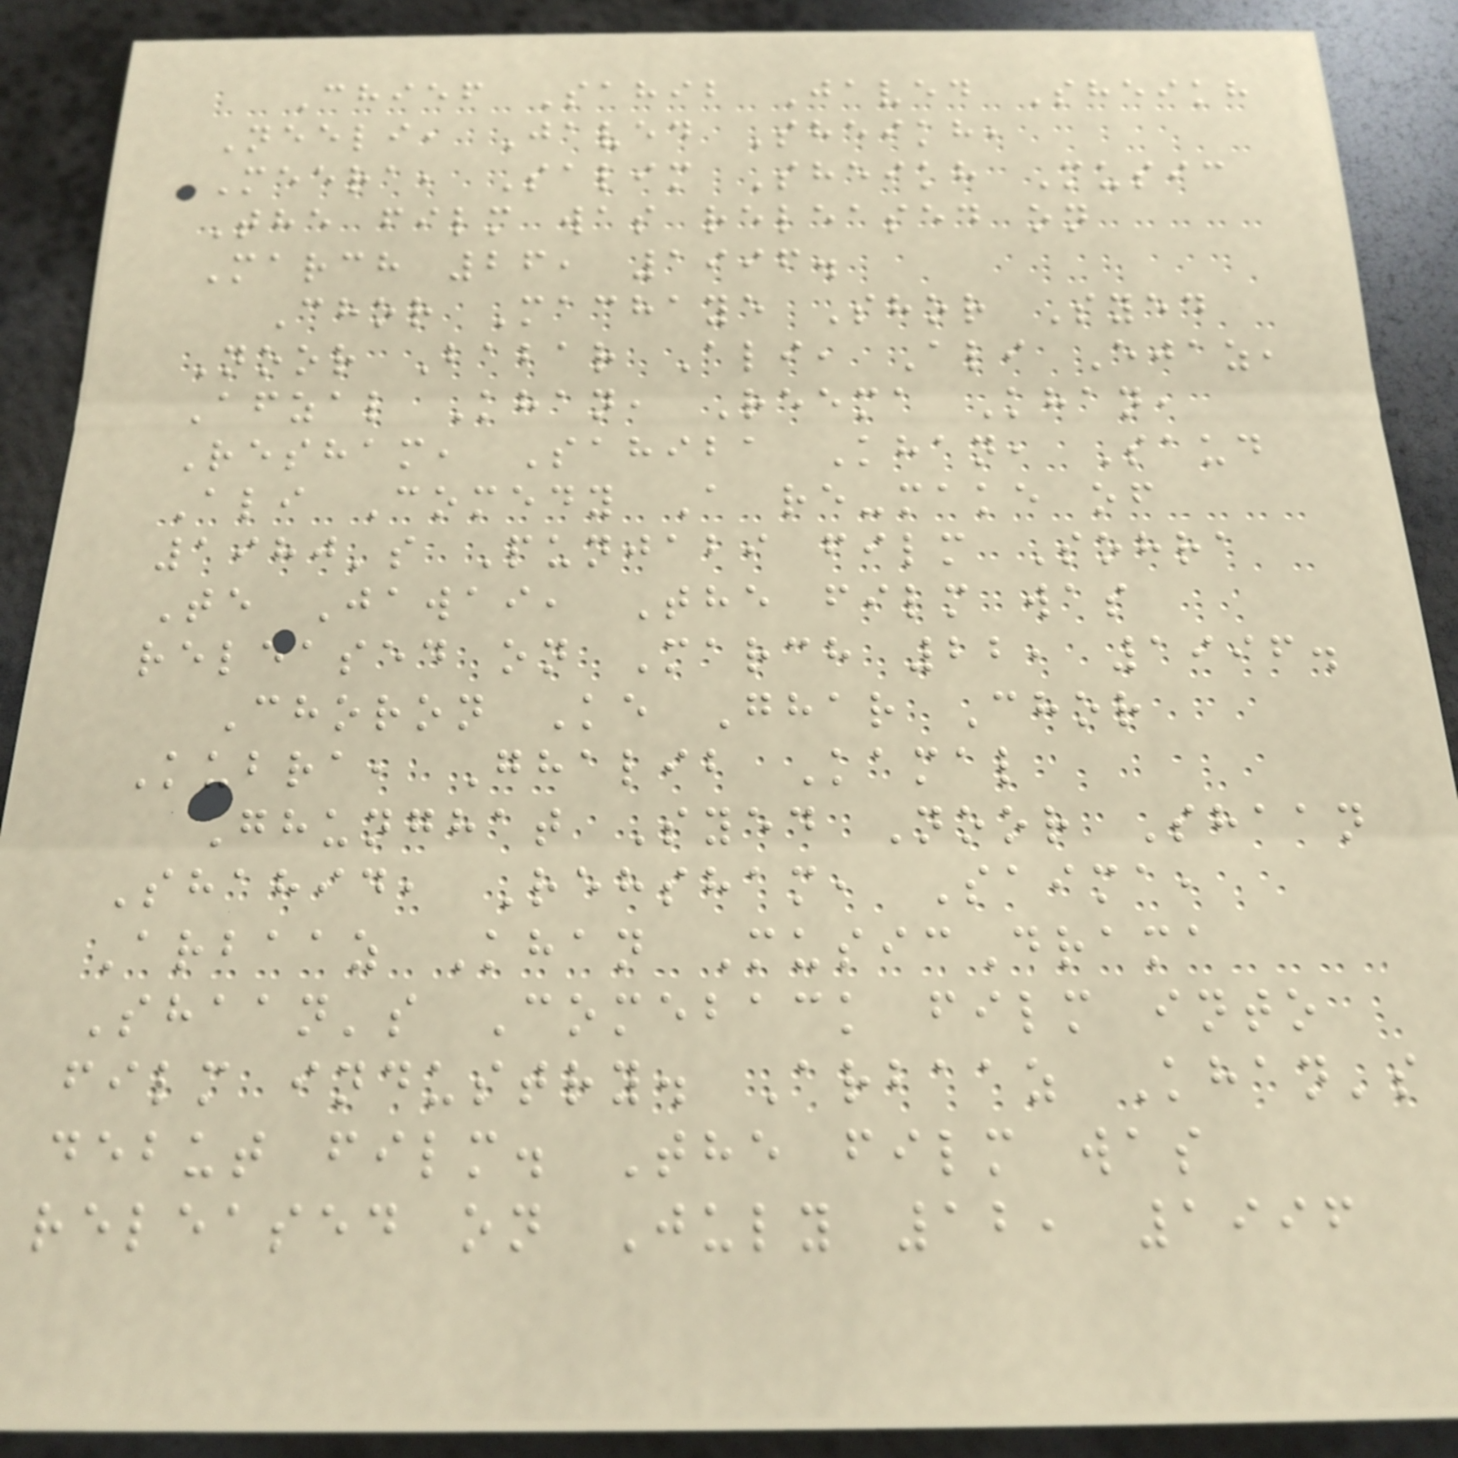Chief Sahib Javed Sheikh
Neeli, Javed Sheikh,
Meera, Salim Sheikh Music
The film was released on
March 26, 1996.
Chor Machaye Shor Syed
Noor Babar Ali, Ali Ejaz,
Afzal Khan, Reema Khan,
Resham, Sahiba Khan, Saud
Ali Comedy A re-make of
1980's Punjabi film Sohra
Te Jawai, The film was
released on March 22, 1996.
Choron Ke Ghar Chor
Kubra, Ghalib Kamal
Ghunghat Syed Noor Shaan
Shahid, Rehsham, Saima,
Arbaaz Khan MusicDrama
Shaan's Comeback film into
film industry. Arbaaz Khan's
debut film. The film was
released on July 12, 1996
